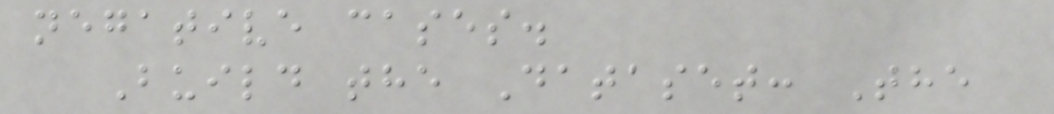negative cases.
Build the Dataset: The
